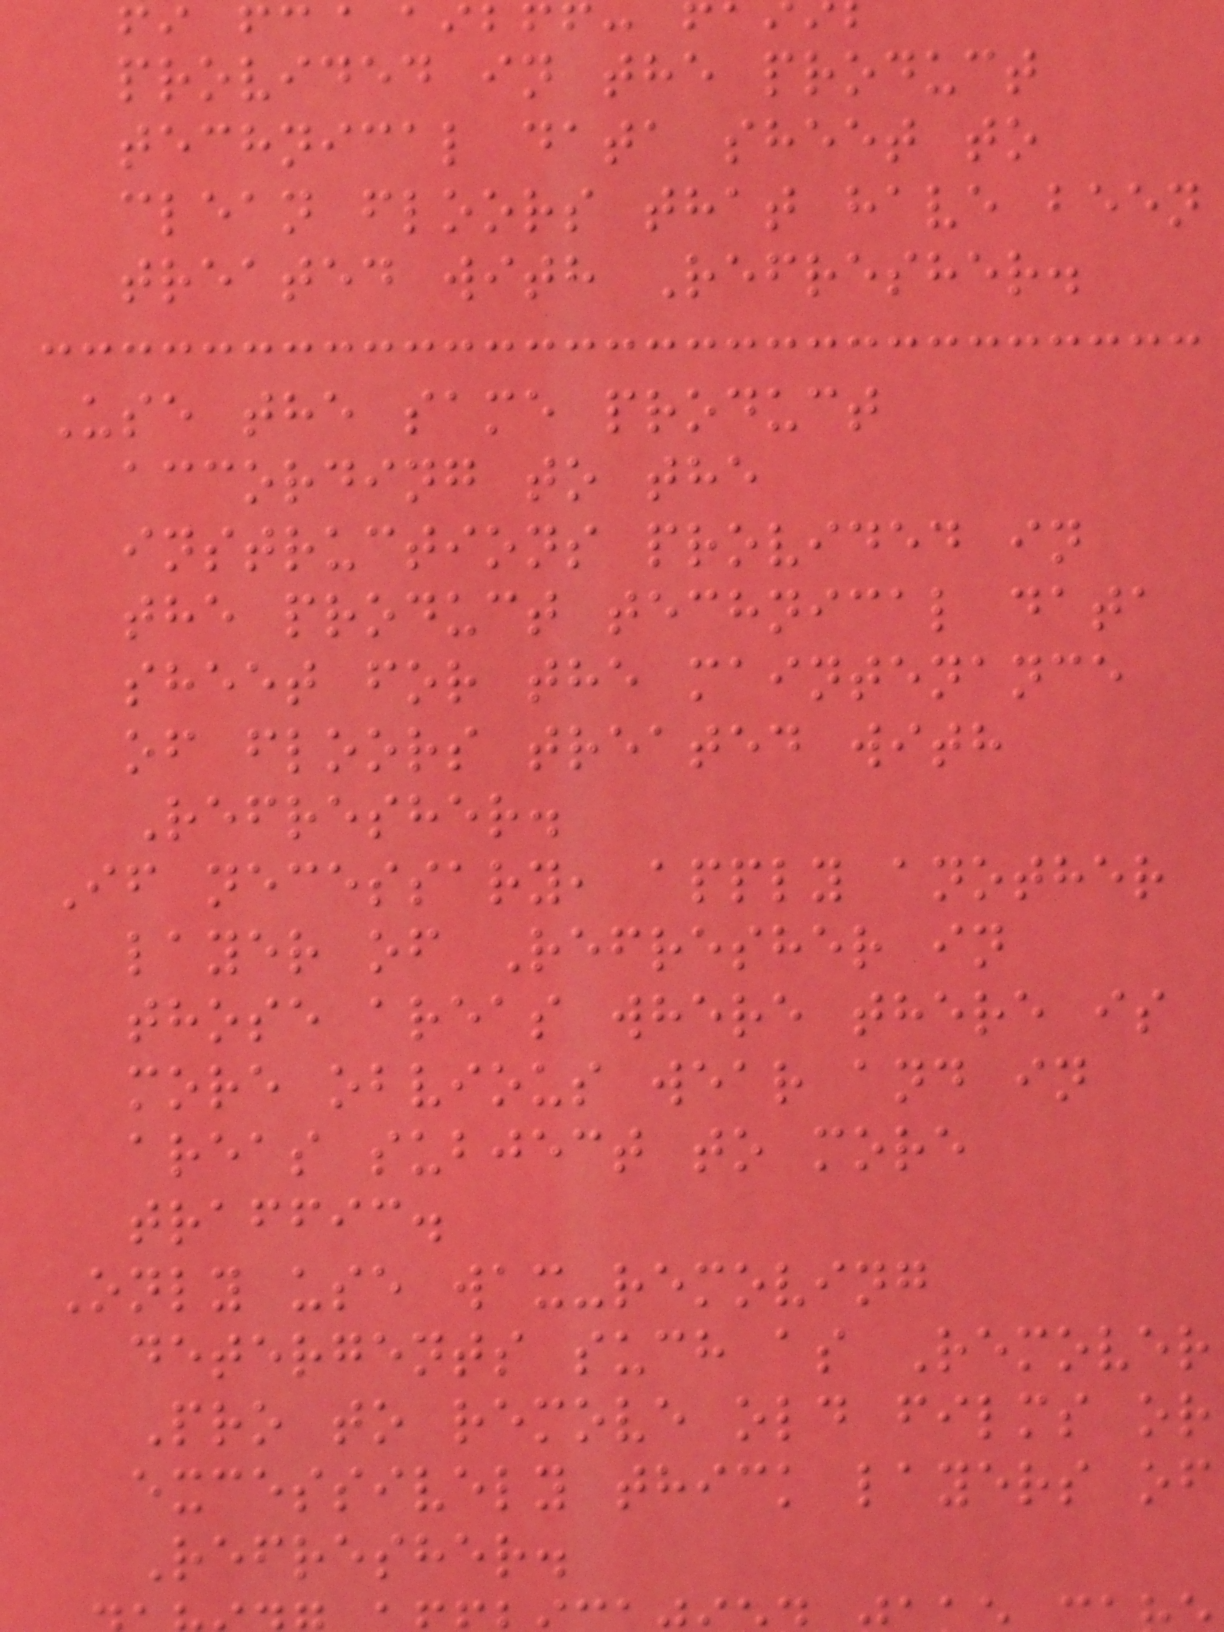provided in the product
technical data sheet to
clean floors that have been
treated with Refresher.
Use the same product
according to the
instructions provided in
the product technical data
sheet for the maintenance
of floors treated with
Refresher.
If necessary, apply another
layer of Refresher in
those areas where there is
more obvious wear and in
areas subject to more
traffic.
Only use wax-removing
detergents such as Remover
Pro to remove old films or
excessively thick layers of
Refresher.
